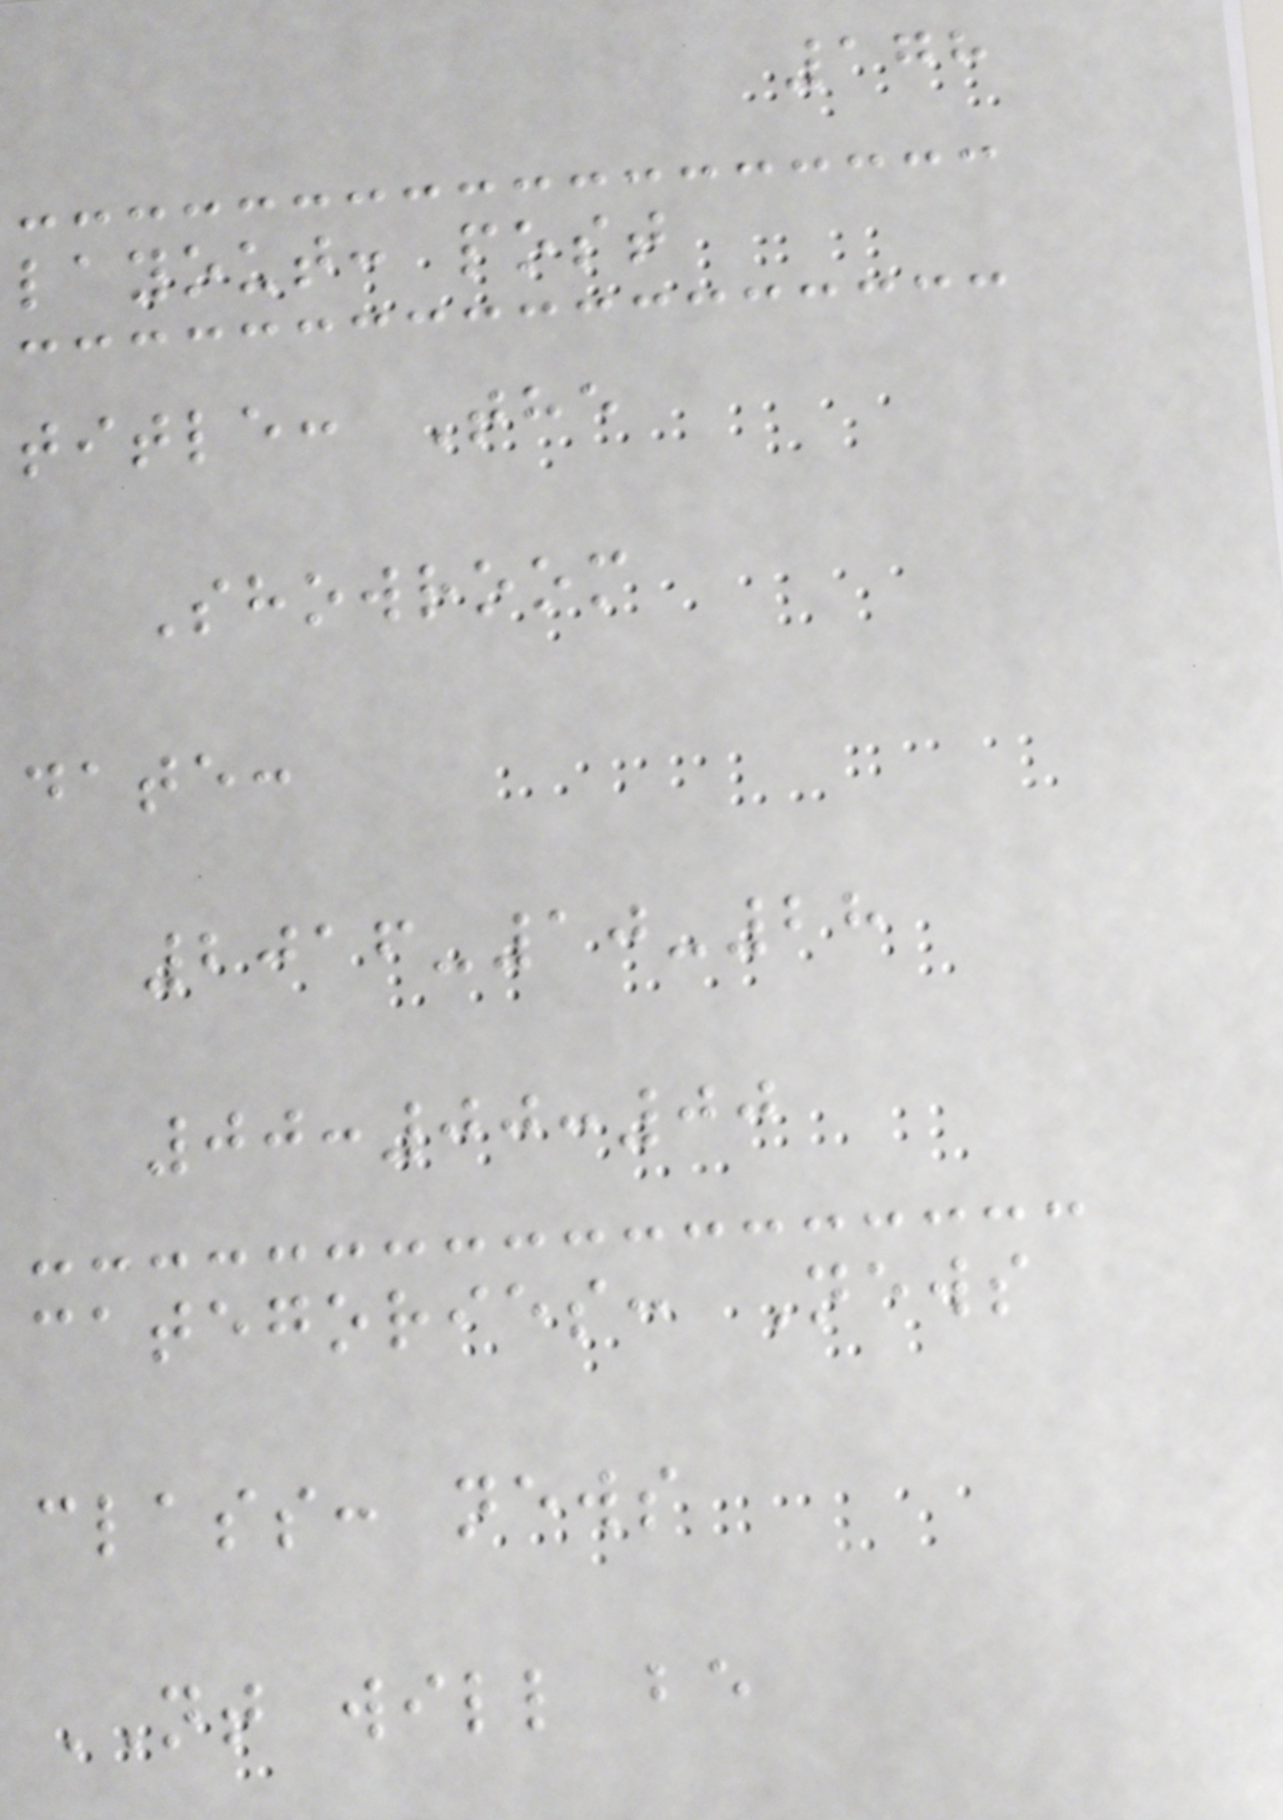178
layout: post
title: The
Showroom
date:
2016-10-28
00:00:00
categories: News
class: news
NT will be
